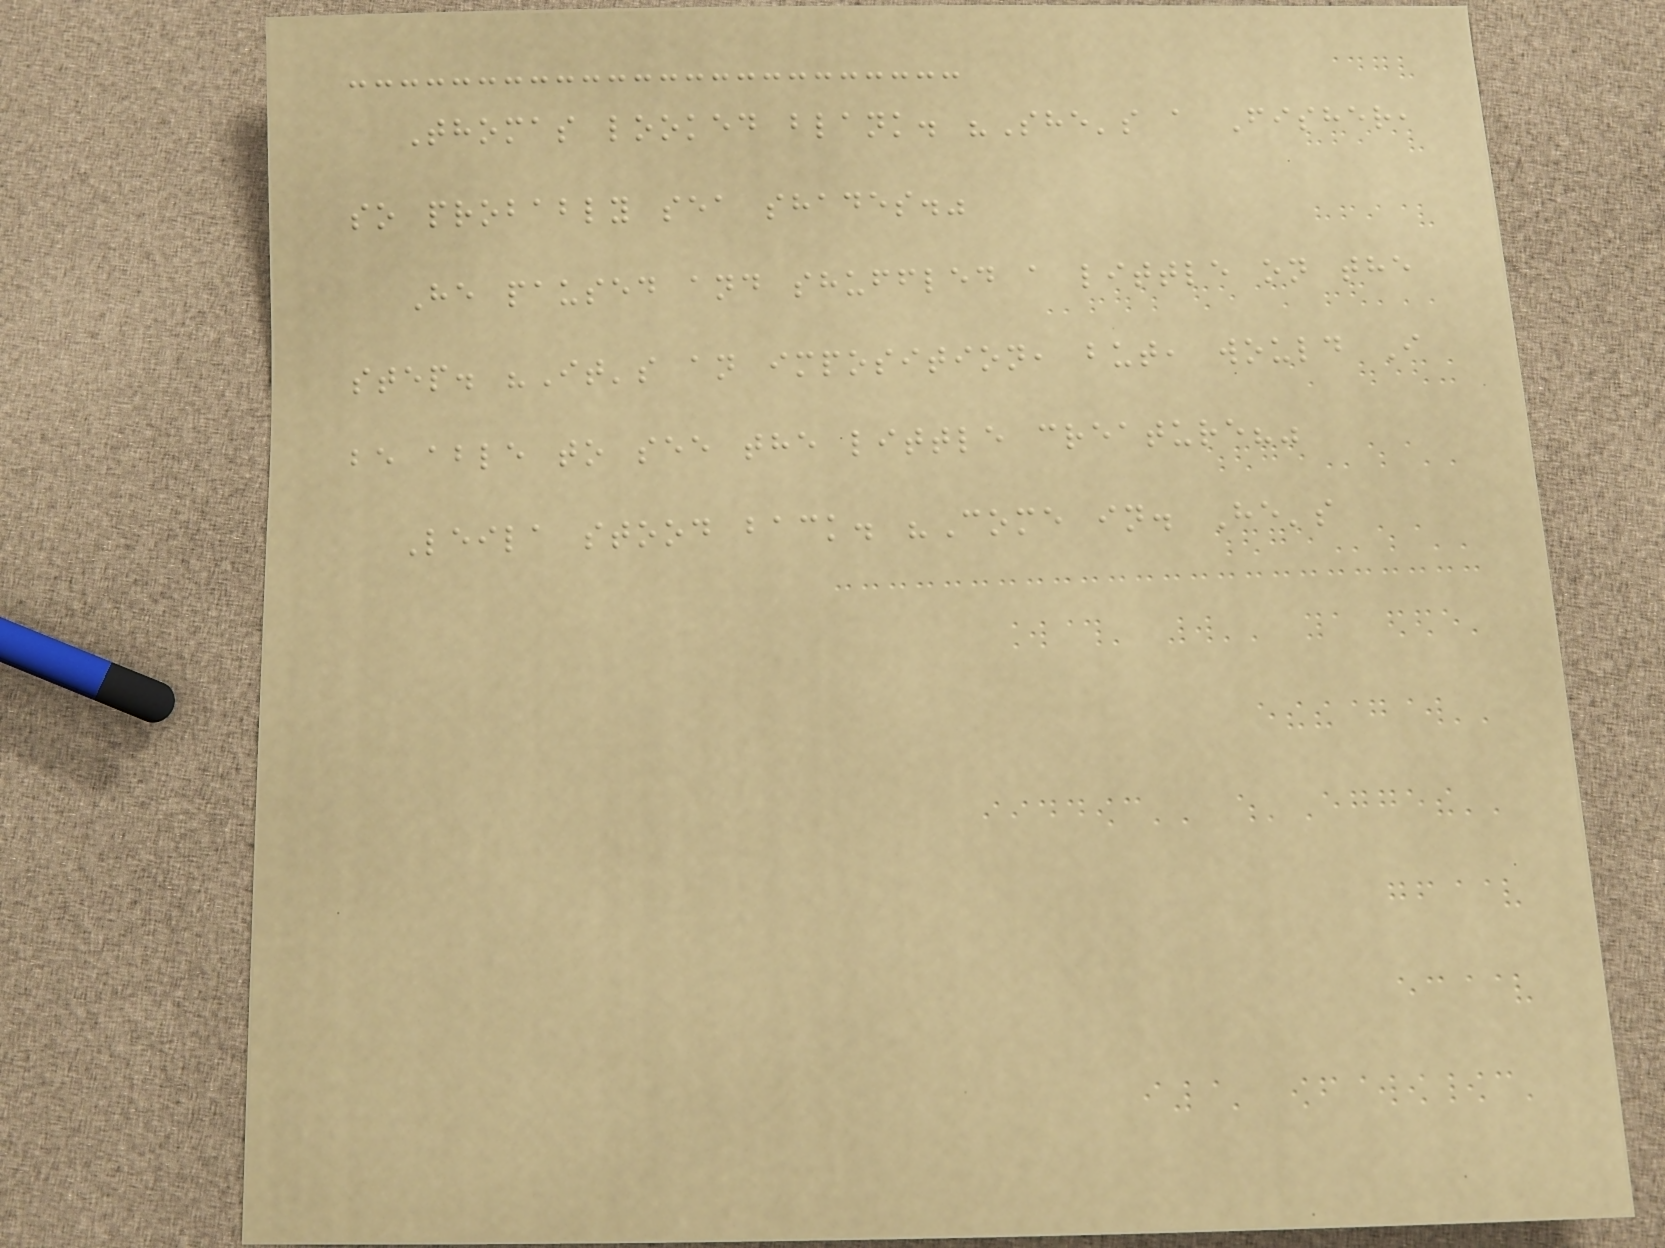Thomas looked blank. "She's a Fisher,
so probably sea shades."
He paused and shuffled a little on the
step. "It's an imposition, but, would I
be able to see the little creature?"
Leila stood back. "Come in. He's
